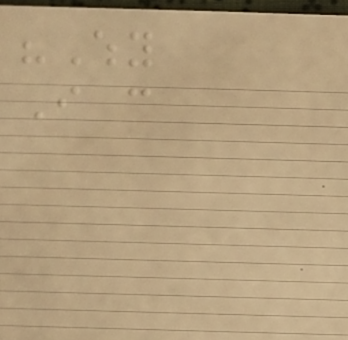"Why
I can
